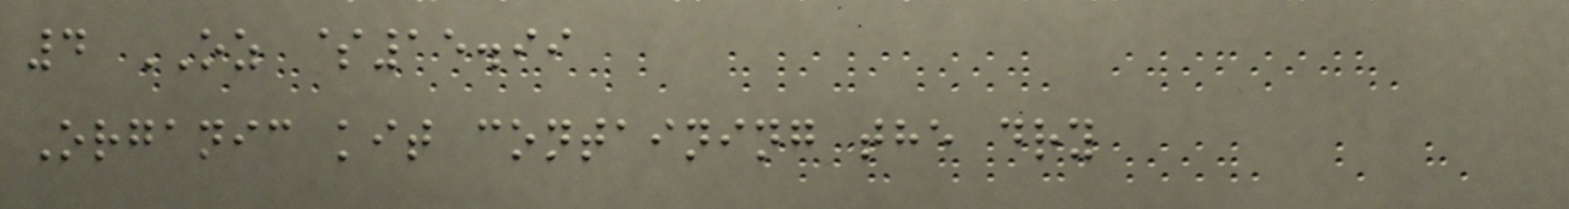4 OZ $15.99
Organic kit containing the dry
